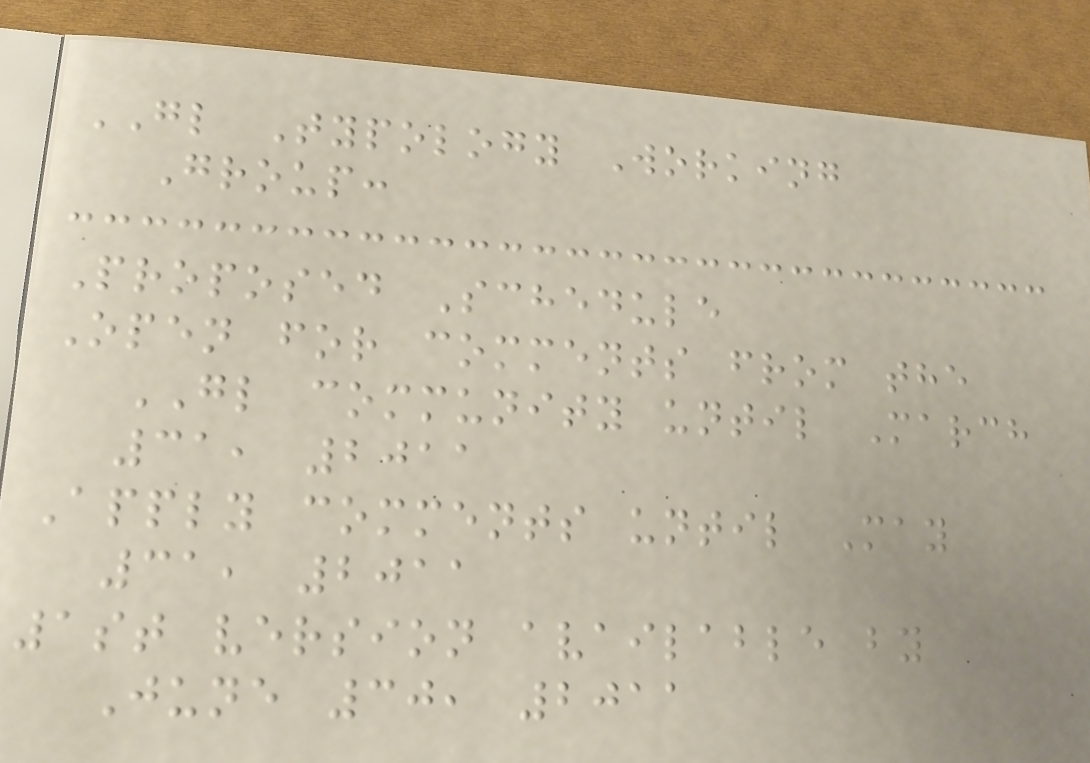GL Typology Working
Group:
Proposed Schedule
Open for comments from the
GL community until March
31, 2011
Apply comments until May
31, 2011
1st version available by
June 30, 2011
